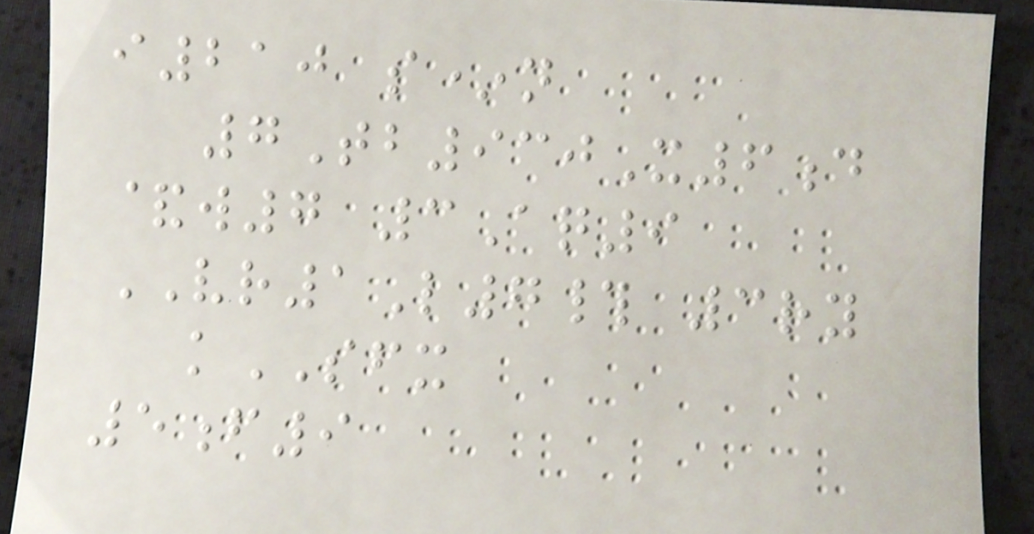i210 s*n
7Tb930X6d
&w7 3Aq9
VR1L7# 3ry
kSFX
5f9
